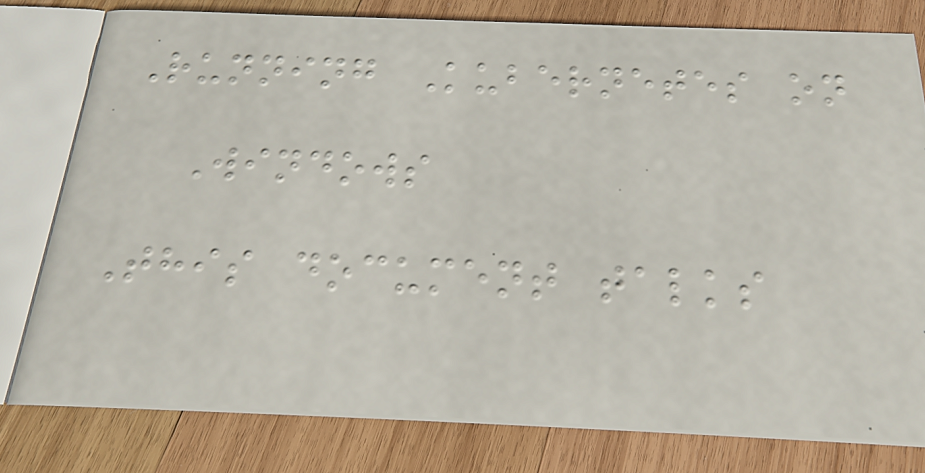Running Kubernetes on
Windows
This document talks
